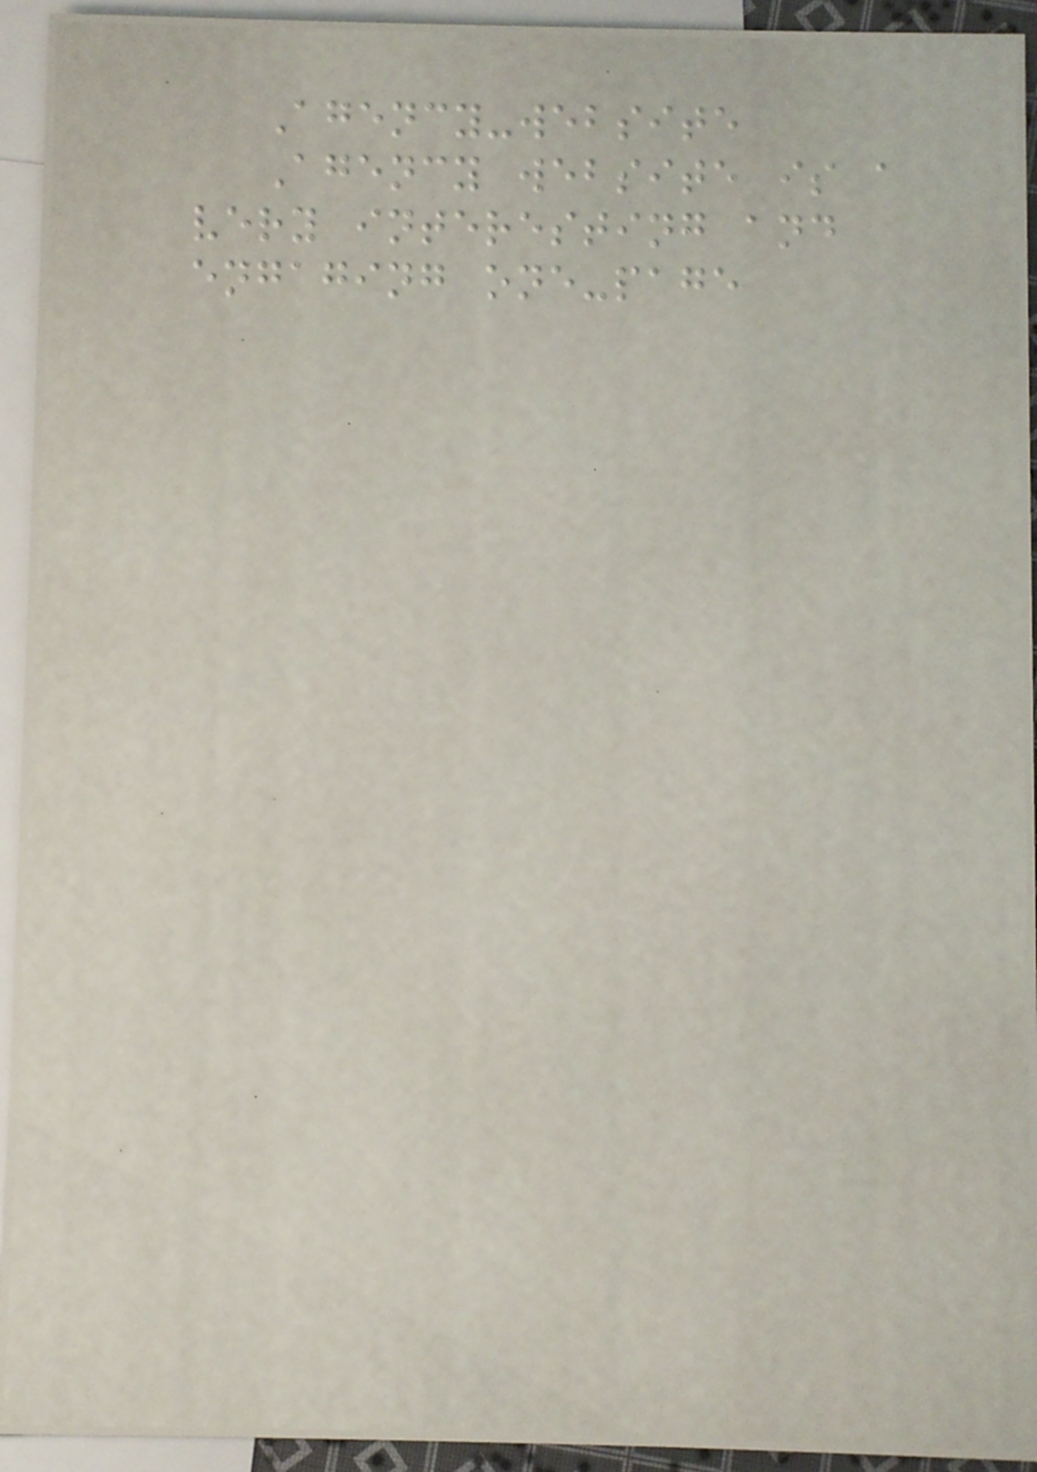Agency-website
Agency website is a
very interesting and
engaging one-page
